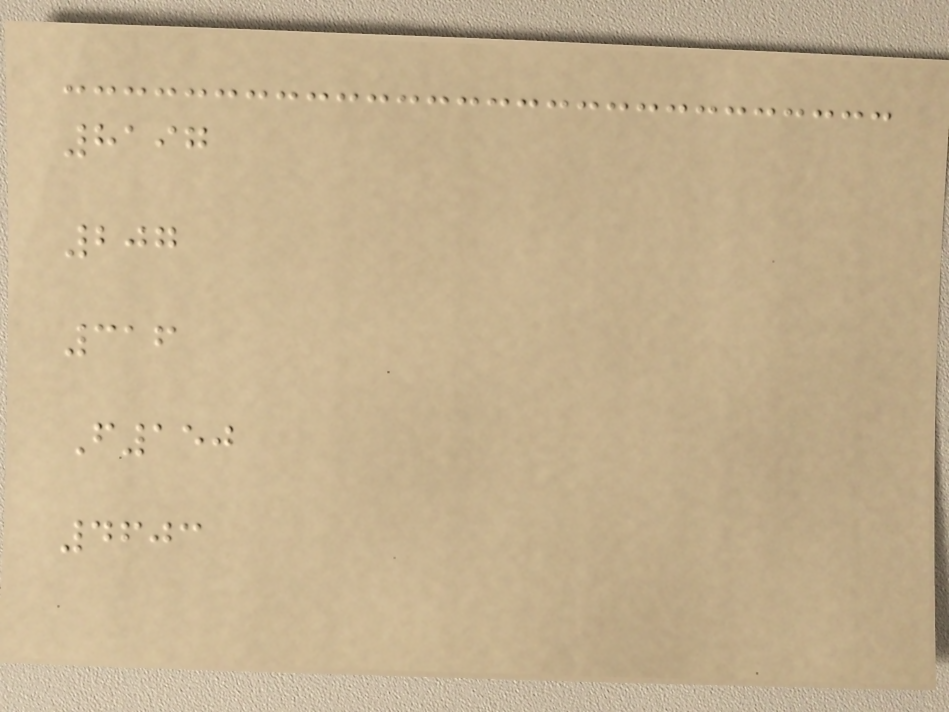8197
207
316
F150
4603
